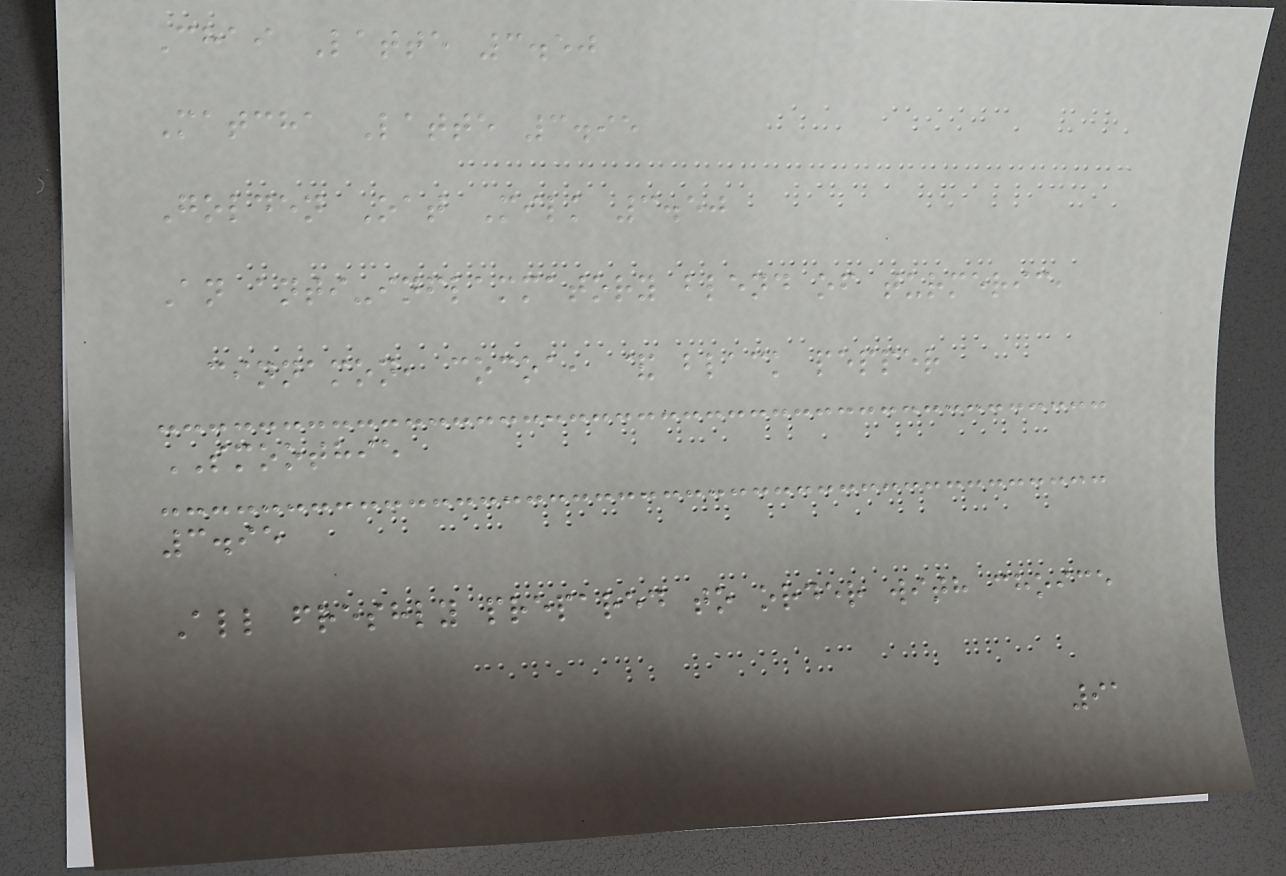Chai Latte 3.50
Matcha Latte 3.95
Golden Oat Milk 3.50
An anti-inflammatory blend of turmeric,
cinnamon, cocoa, & black pepper
SMOOTHIE
3.95
All freshly prepared to order with choice
91
